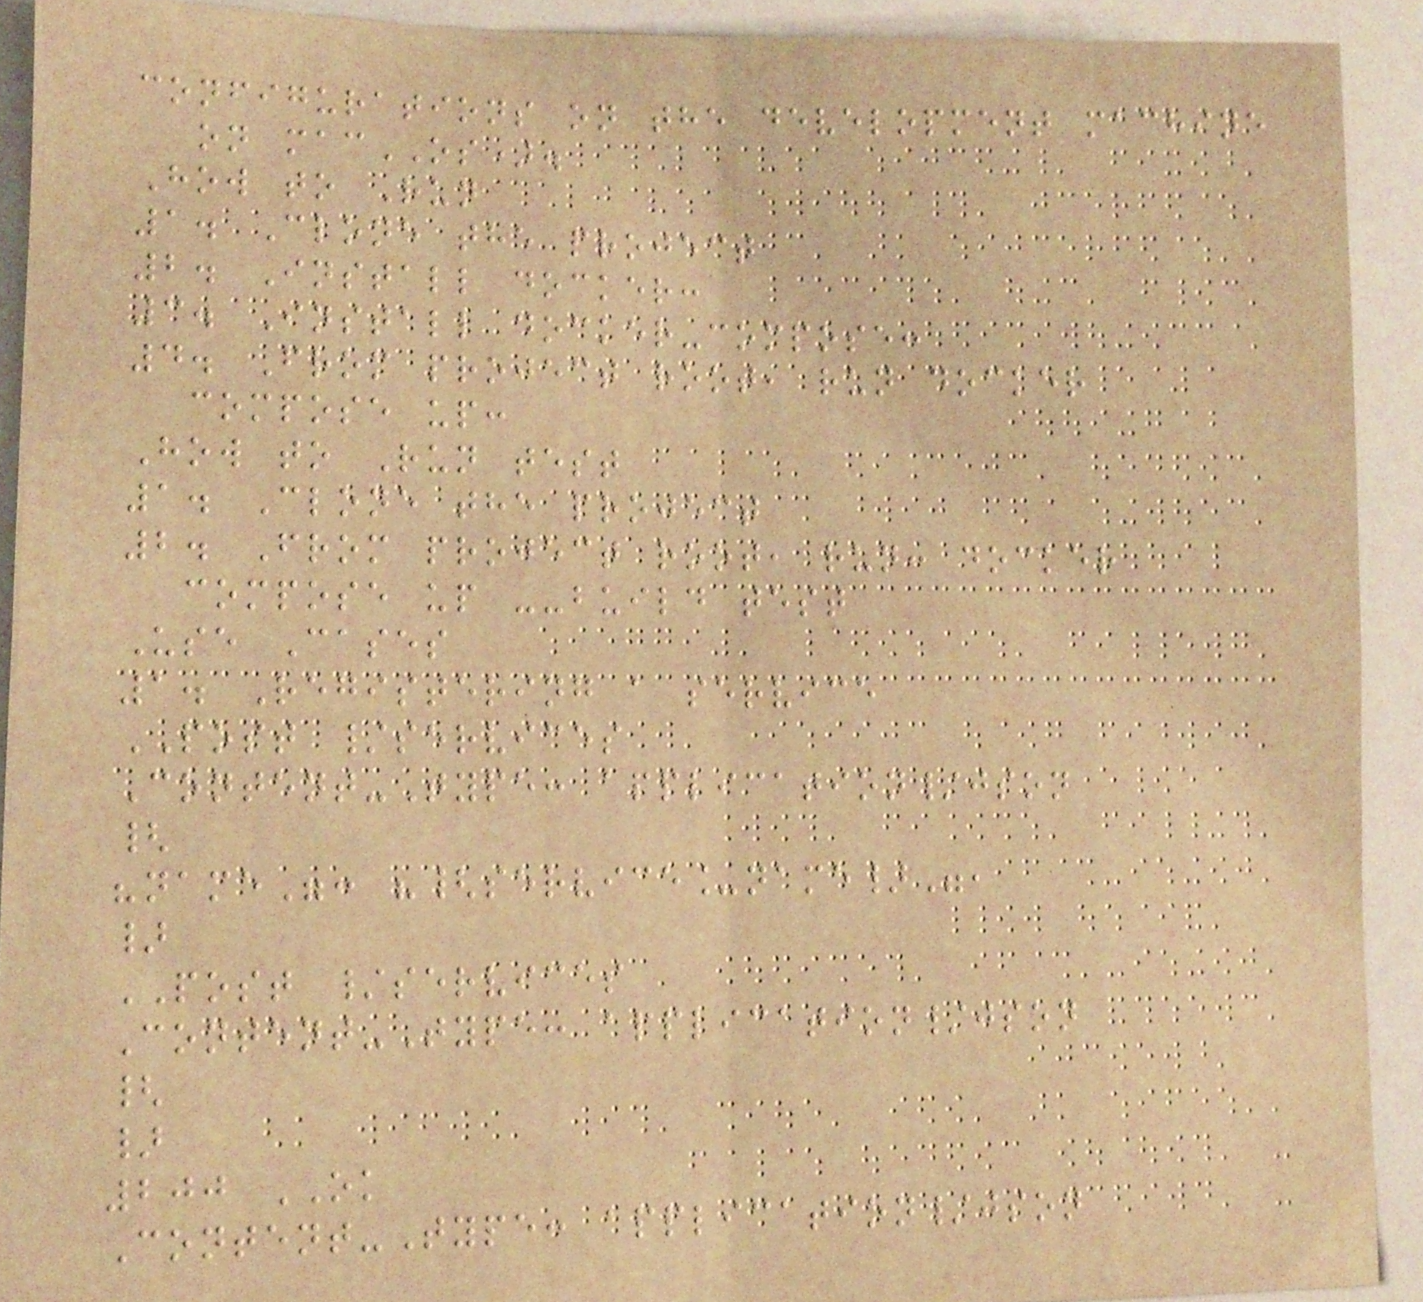configurations on the development machine
on macOS).
How to Run
1. Clone the project
2. Install docker:
3. Install docker-compose:
4. From project root, run docker
compose up:
How to Run test
1. Clone the project
2. From project root, run: docker
compose up --build test
Use Cases
1. Registering a service
POST /services
Content-Type: application/json
{
"name": "{service_name}",
}
POST /services
Content-Type: application/json
{
}
200 OK
Content-Type: application/json
